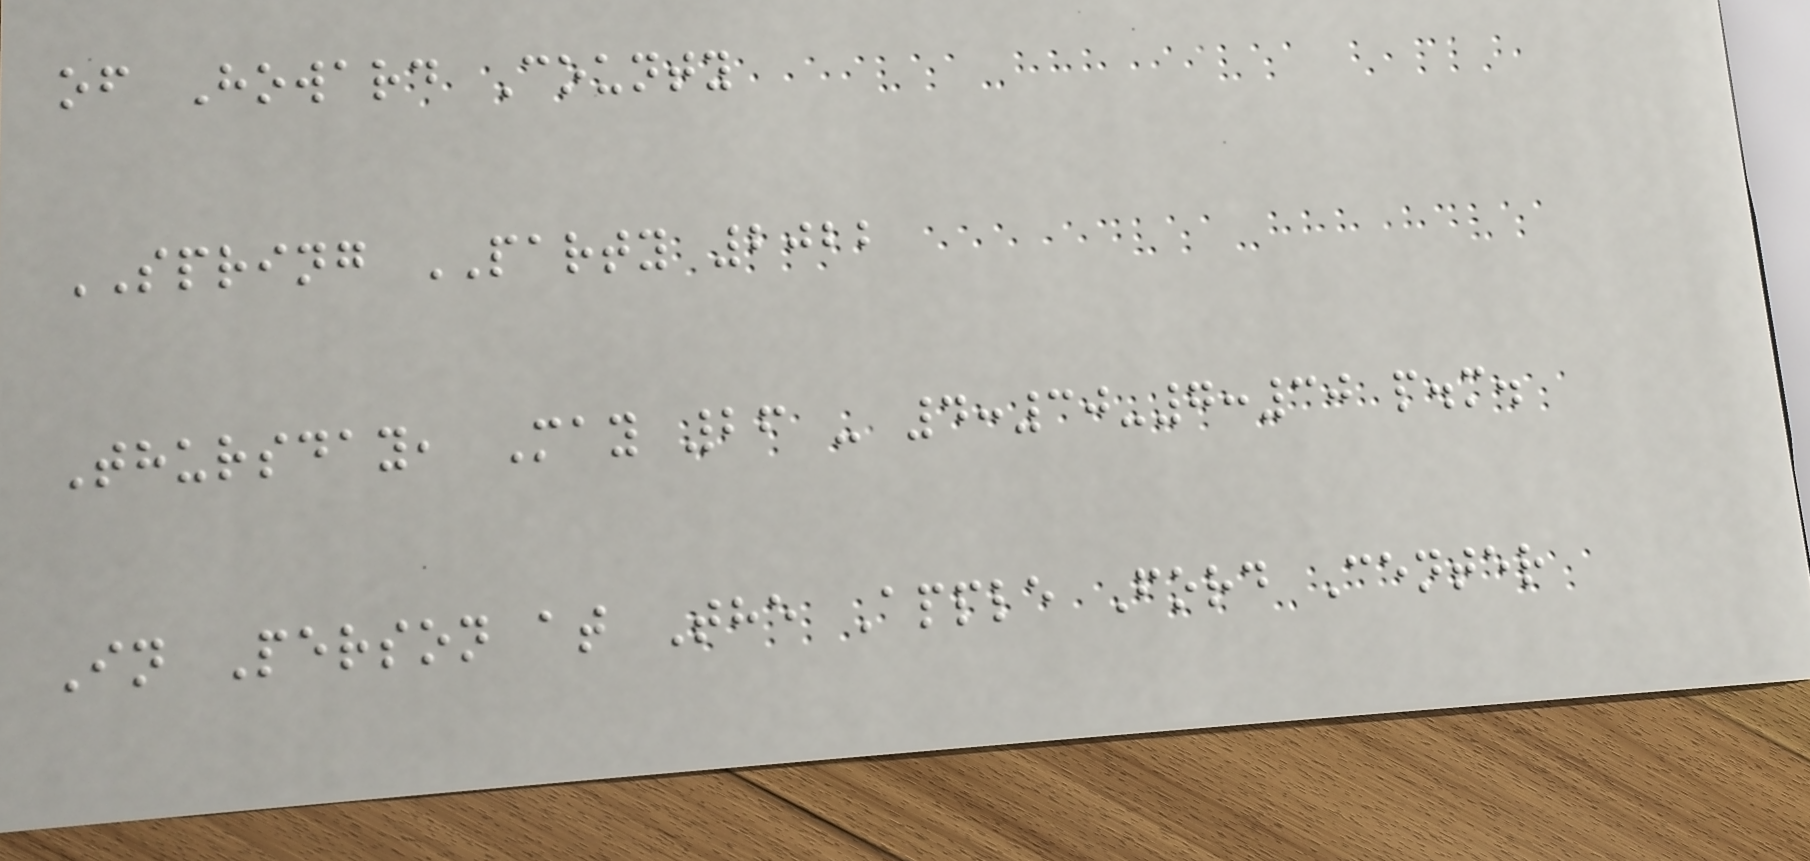of Howard County
SPRING PARTY 2022
Thursday, May 26 - 4:30-7:30 p.m.
In Person at The Apple Ford Center
